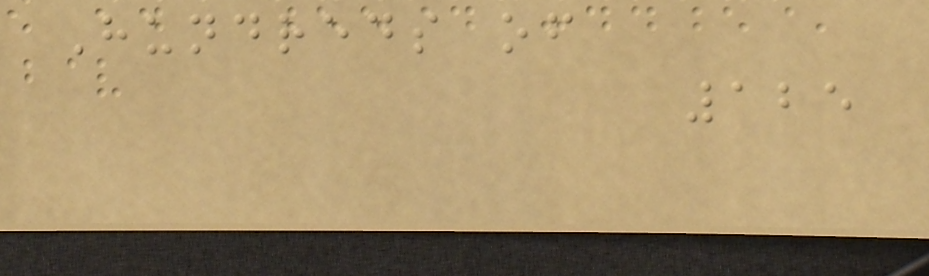Hundreds of
125
